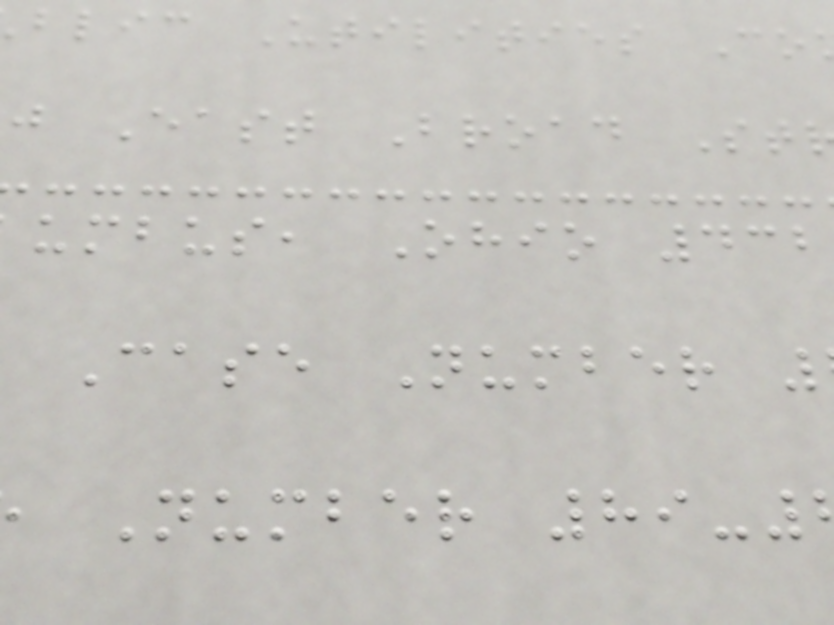blic Utilities Co
j East Broad St
umbus, Ohio 432
Case Number
Number 89-
